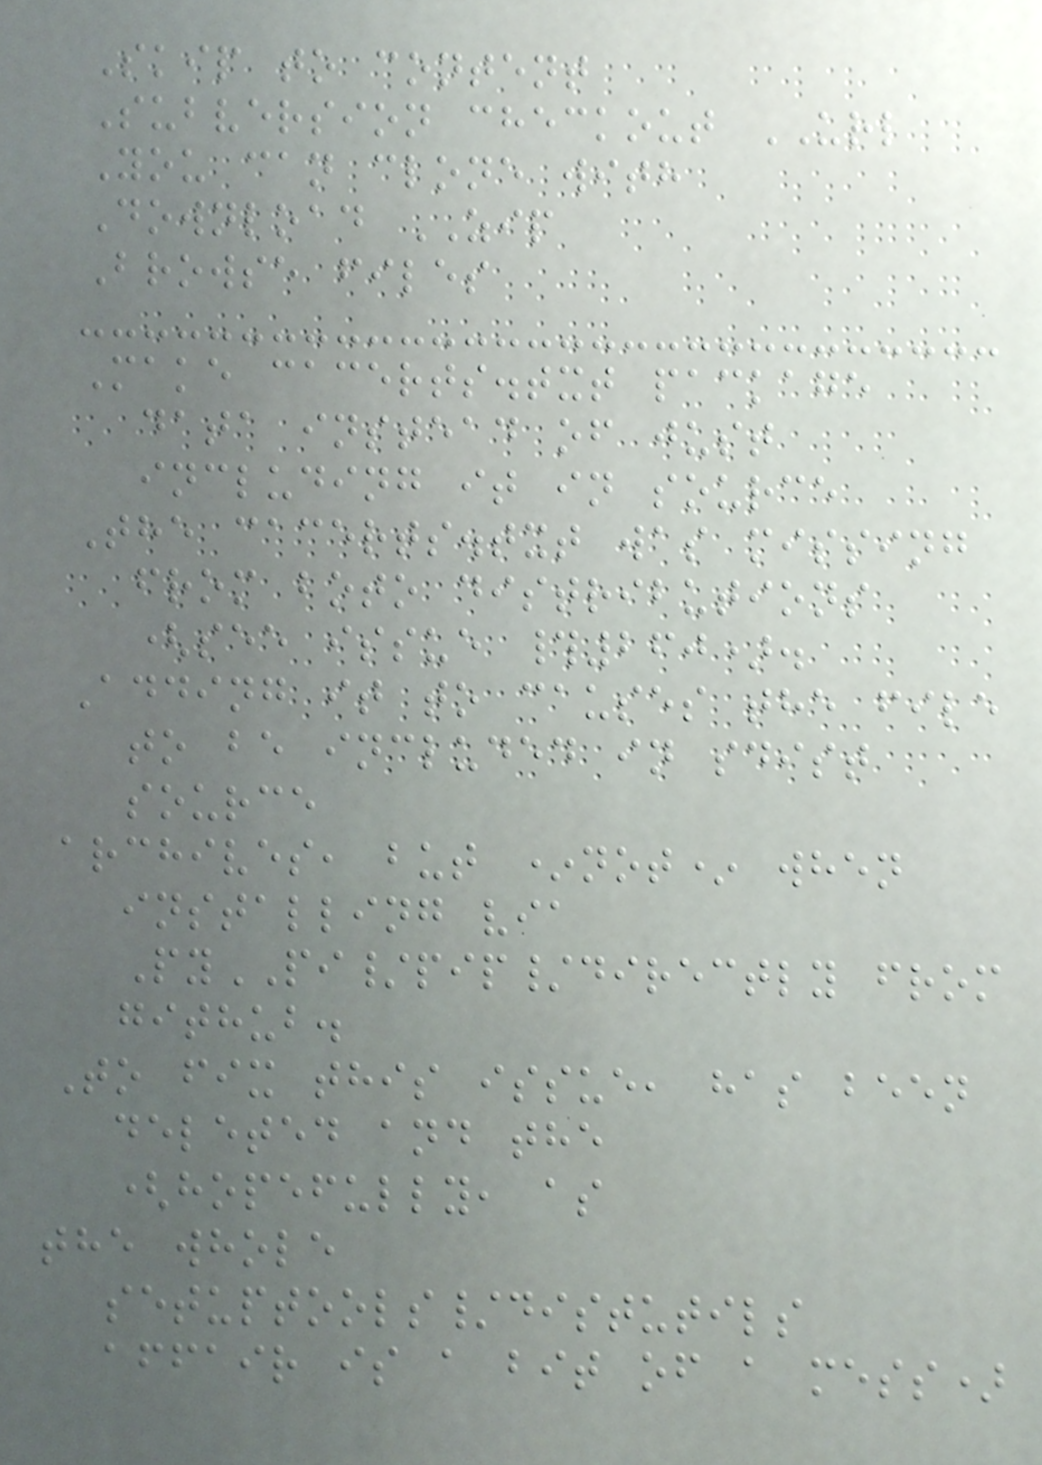Skip to content
Subversion checkout URL
You can clone with
Download ZIP
Browse files
Make cacerts.txt package
data instead of just
including it in source
The cacerts.txt was missing
from boto distributions
(see issue #260).
Adding it to causes the file
to be included in sdist
source
archives, but *not* when
installing via
PyPI/pip/directly from
github.
To fix this issue, has been
deleted and the
(hopefully, as
the whole
setuptools/distutils
affair is a bit of a mess)
